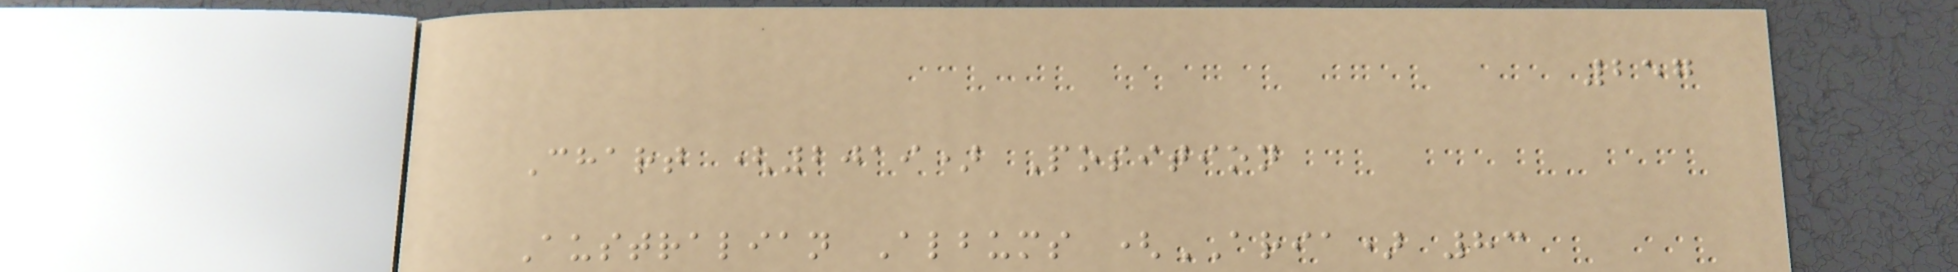257
Chart (2019) Position
Australian Albums (ARIA) 83
